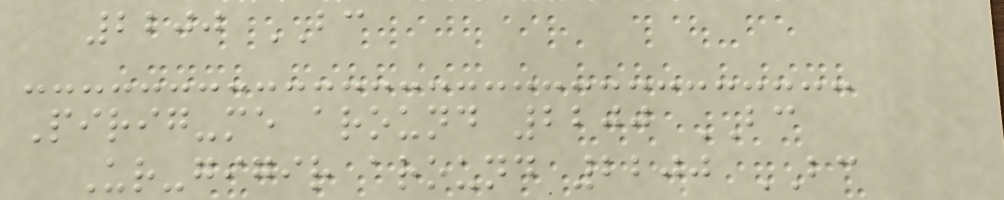2200 BC
Pirig-me around 2200 BC
Ur-gigir around 2200 BC
